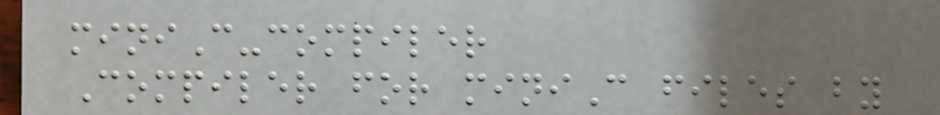miniC-compiler
Compiler for miniC files by
